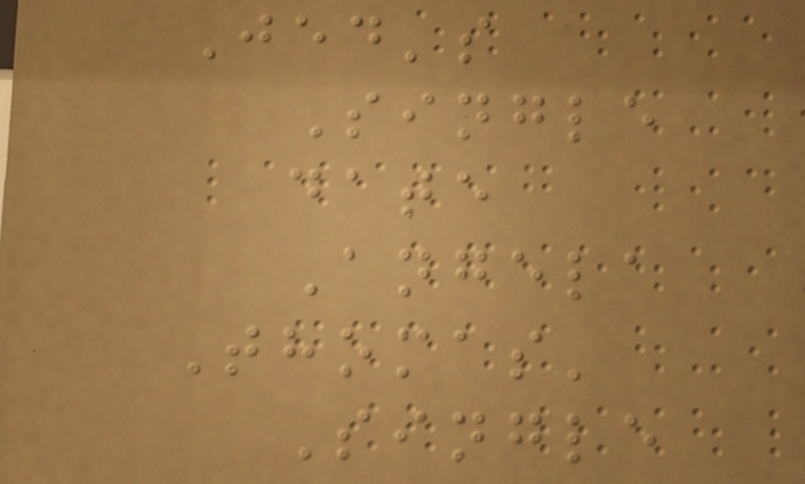Jed's
Single
date
Angela
Thomas'
Single
